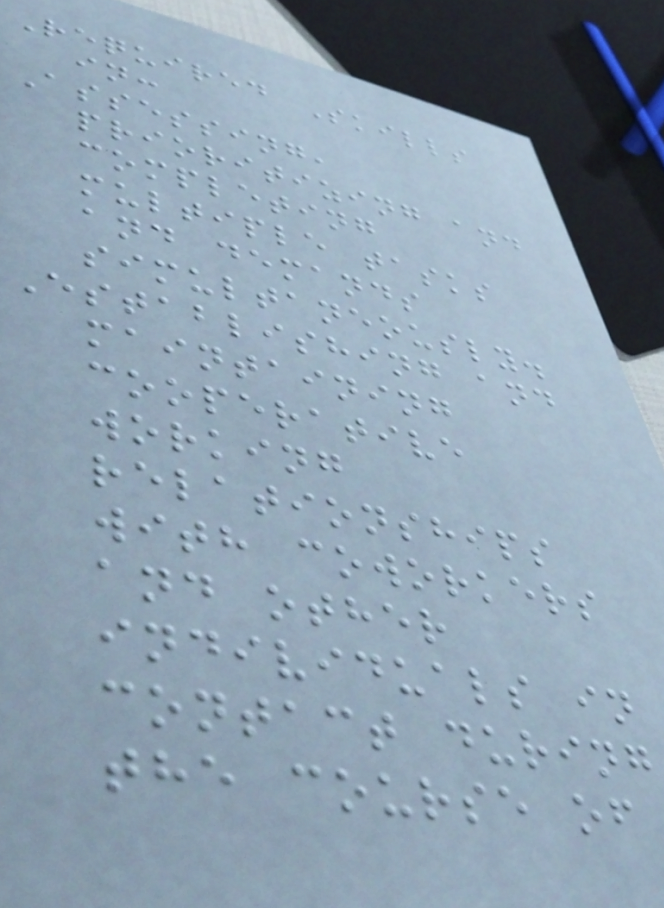Required Skills
in:
Assessing,
prioritizing and
completing
multiple tasks
and demands
simultaneously.
Establishing and
maintaining
cooperative
working
relationships
with coworkers
and other
individuals in
contact during
the course of
